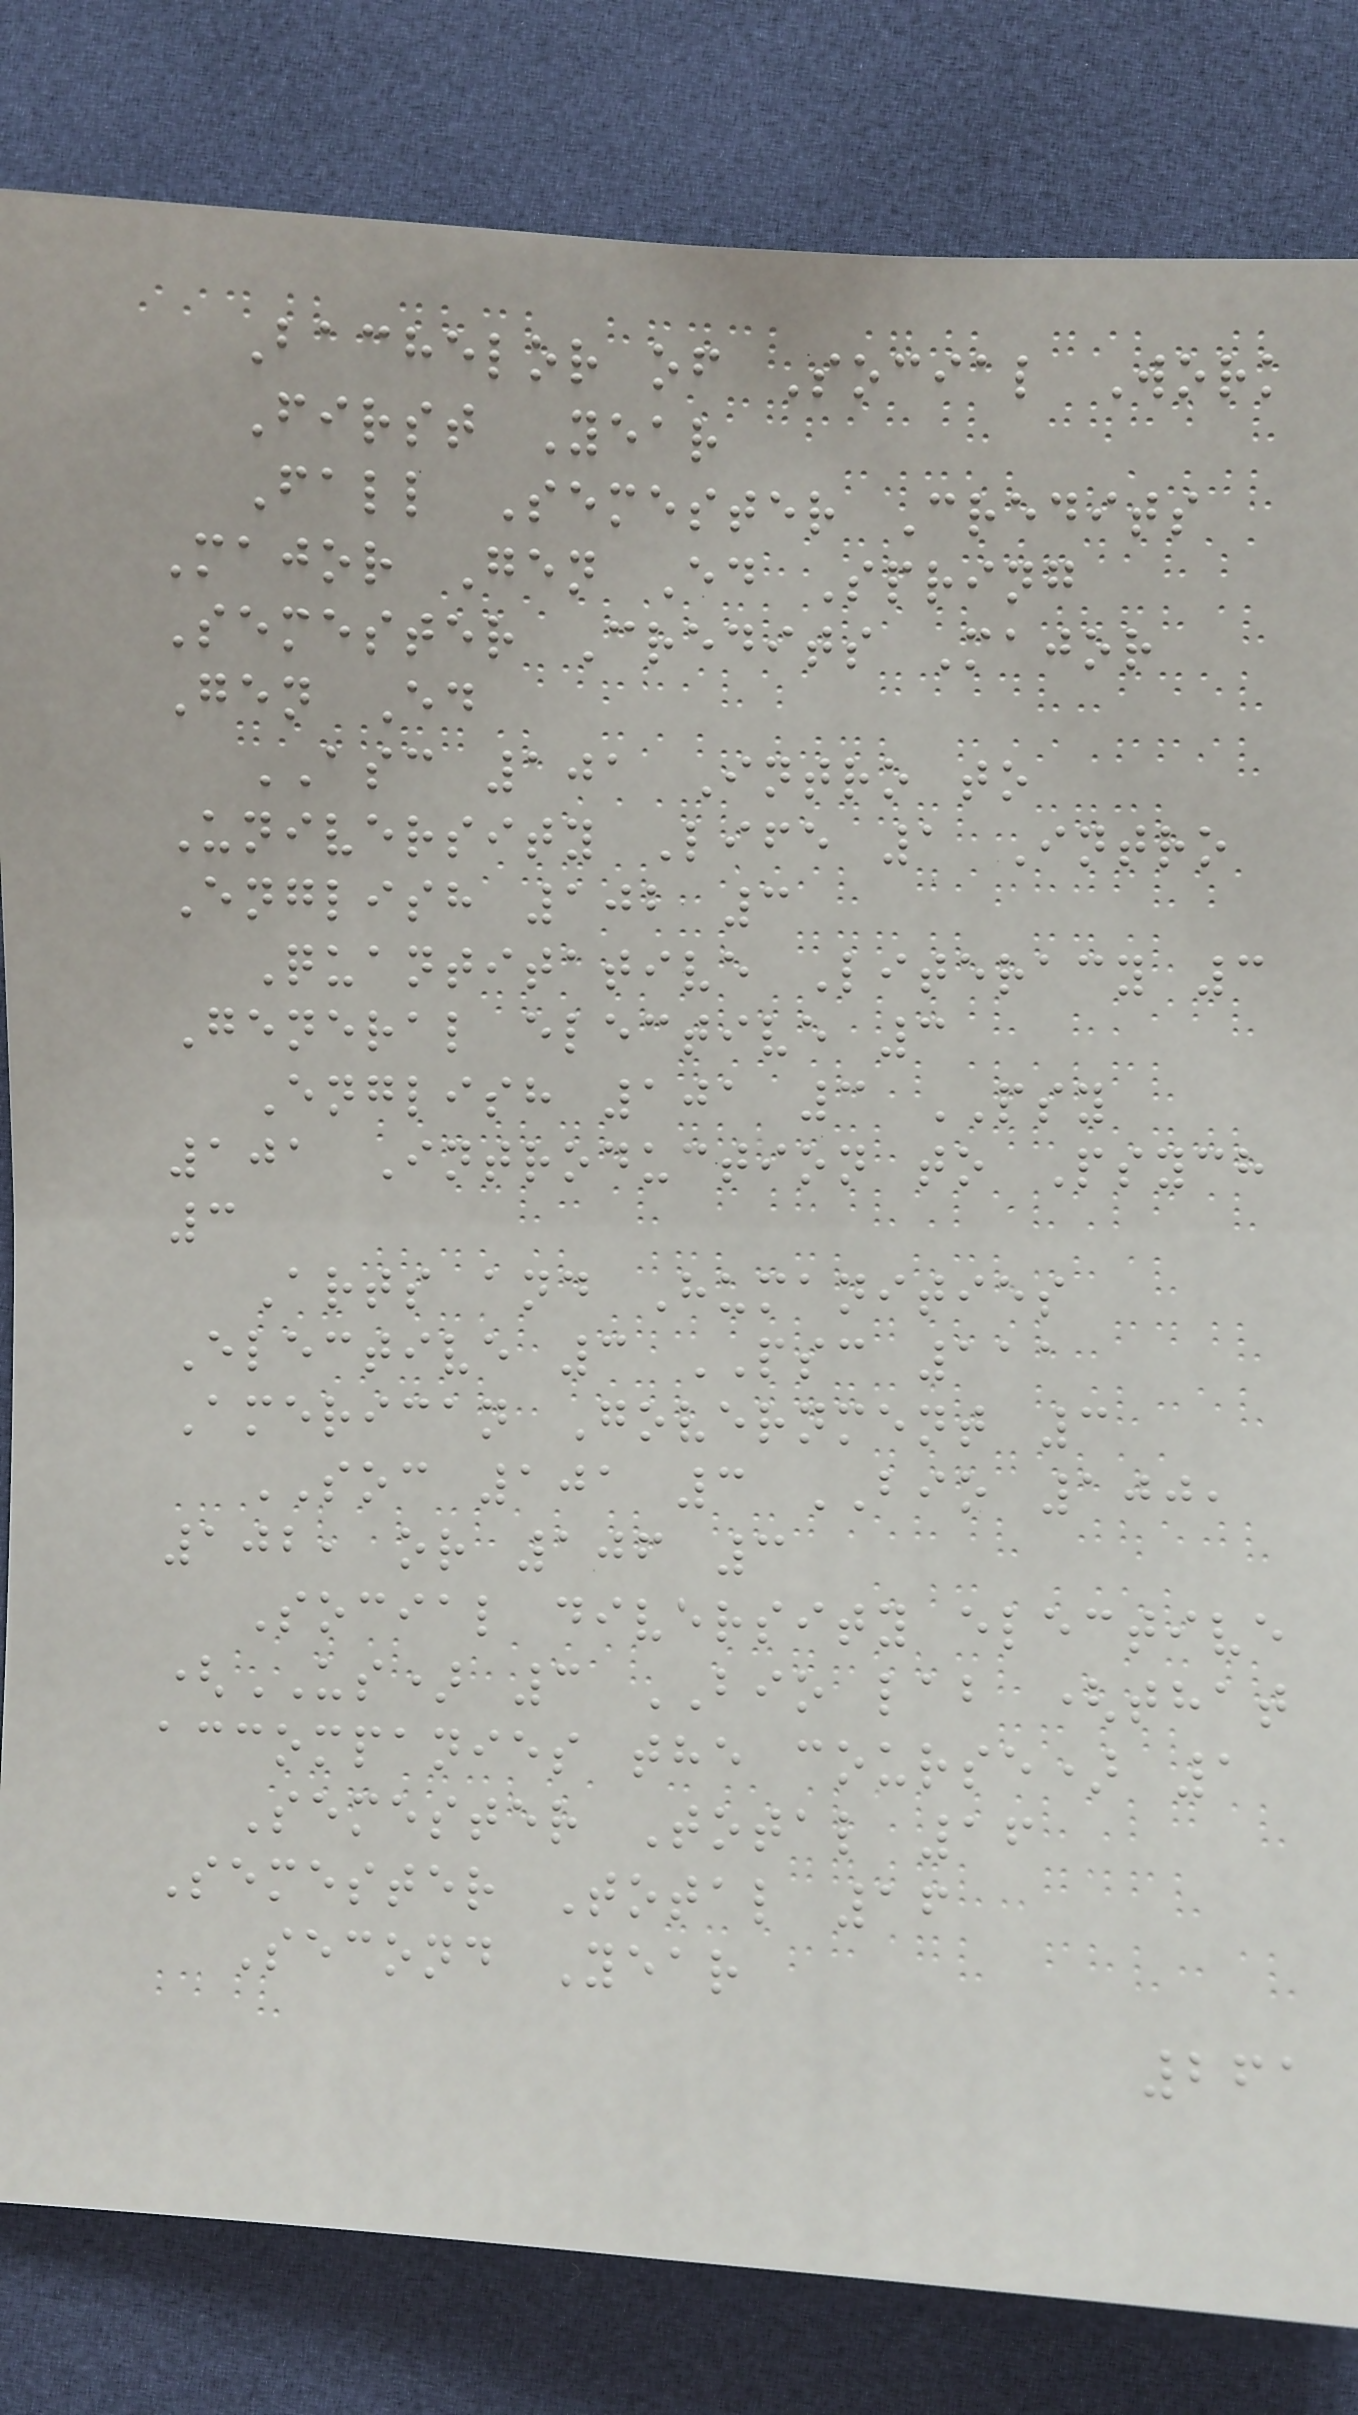Bachelor of Social Work
First Year
Fall Semester Credits
Major Gen Ed Spring
Semester Credits Major
Gen Ed
ASC 101 Intro to
University Life 1 Intro
English 102 3
Quantitative Literacy 3
General elective 3
English 101 3 PSY
101 Introduction to Psych
3
Arts and Humanities
Elective 3 PSC 111
American Government 3
SOC 101 3 BIO 100,
102, or 106 3
Social diversity elective
(US) 3 BIO lab (that
accompanies the course) 1
Semester Total 16
Semester Total 16
Second Year
261
